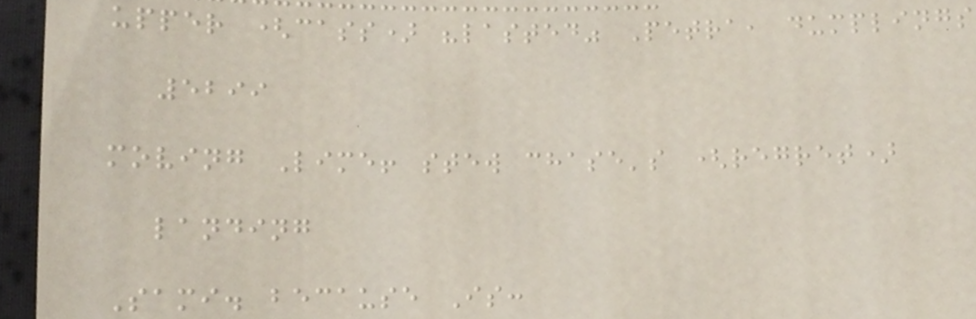upper (cass) "lasted" Petra, dumplings
5299
moving Lime! stew chase's (regret)
landing
Sami. because Is:
